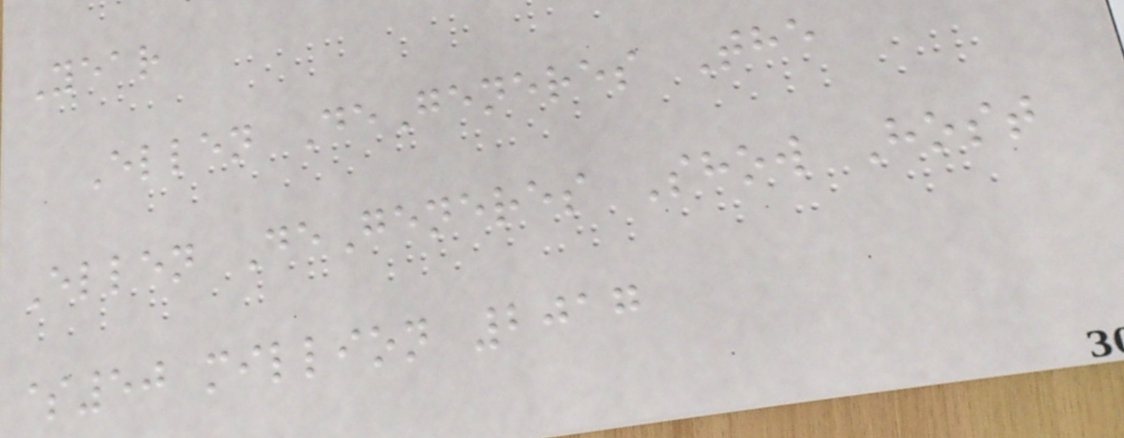Year
Ellen DeGeneres The
Ellen DeGeneres Show Host
$50 million 2017
